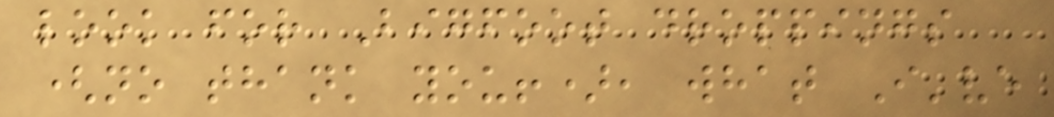look for Bigfoot droppings
(no thank you!), what I've
